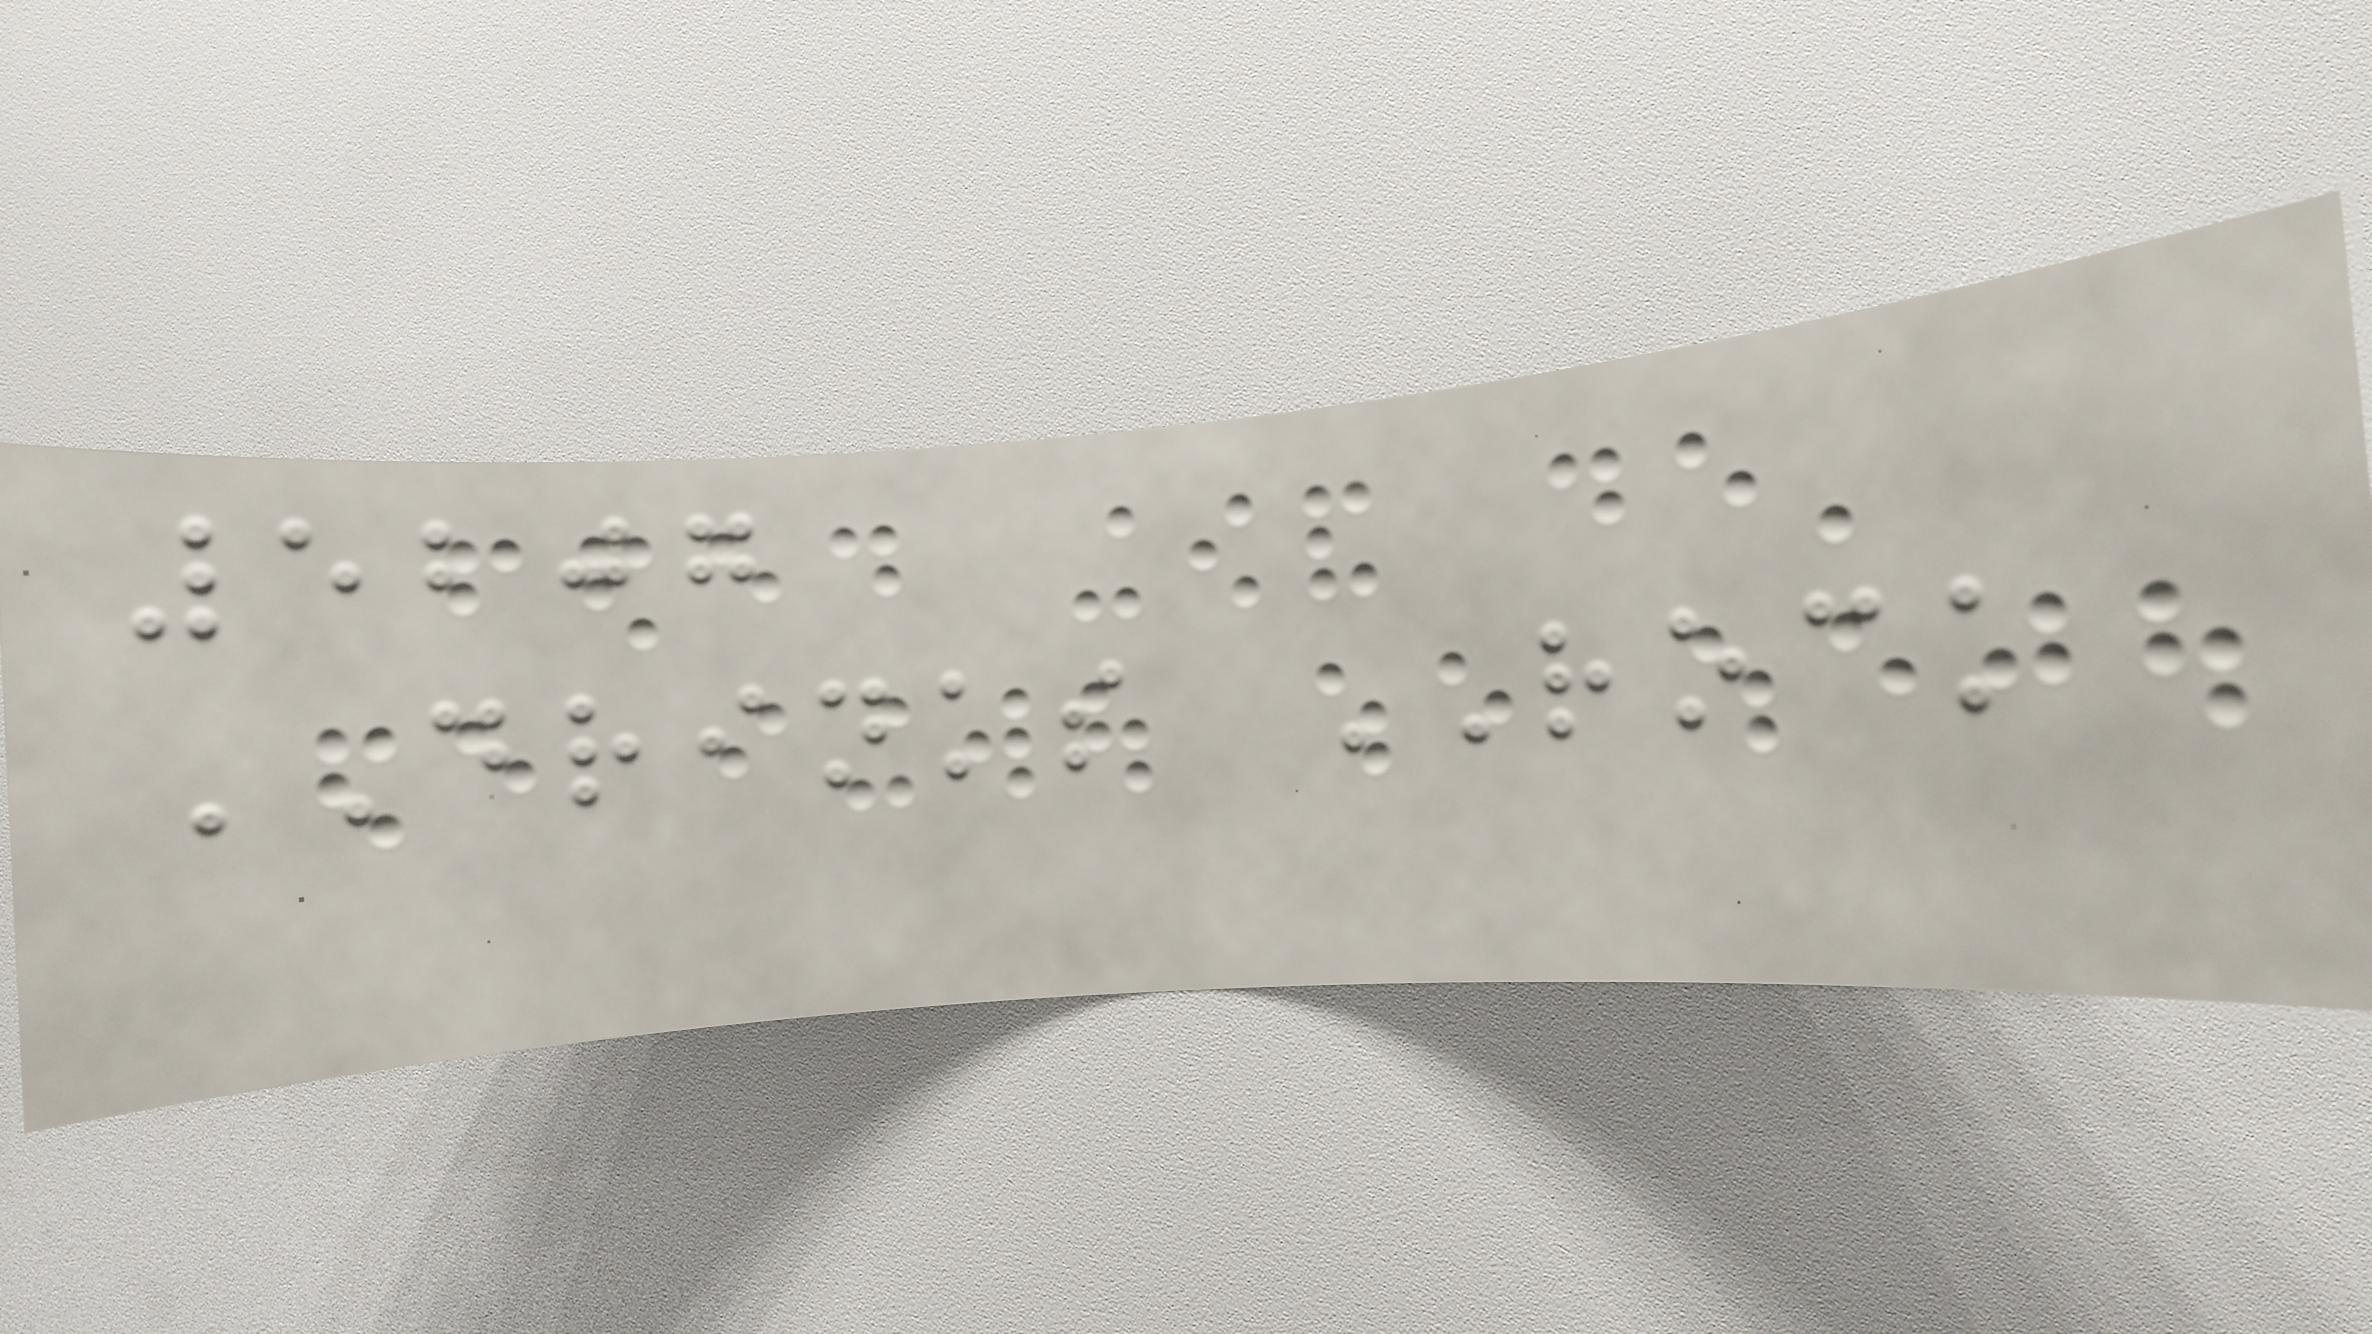5207
DRINKS ROCK
